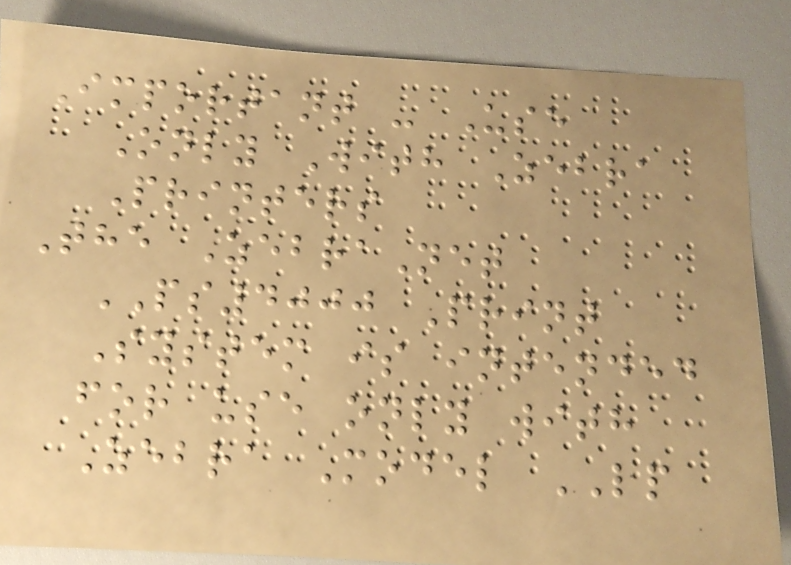Important - Use
Only With Zebra
Printers
The ZebraNet
PS4000 Print
System is intended
for use only with
Zebra Model LP
